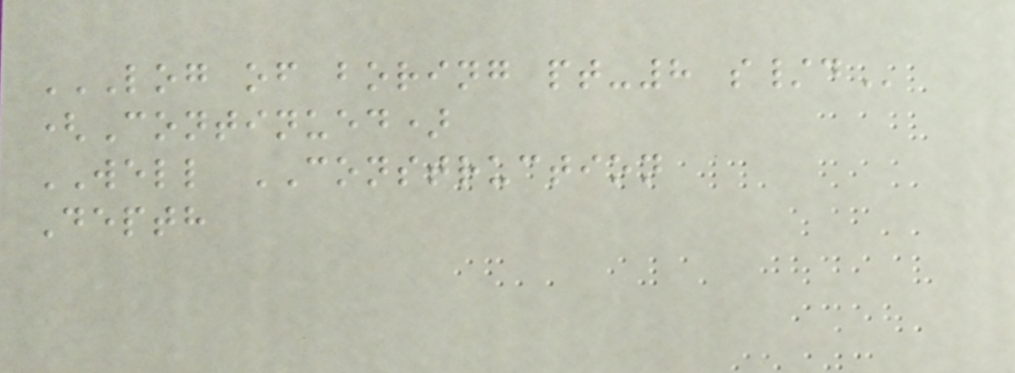LOG OF BORING PT-8 S/D
(Continued)
WELL CONSTRUCTION
Depth
